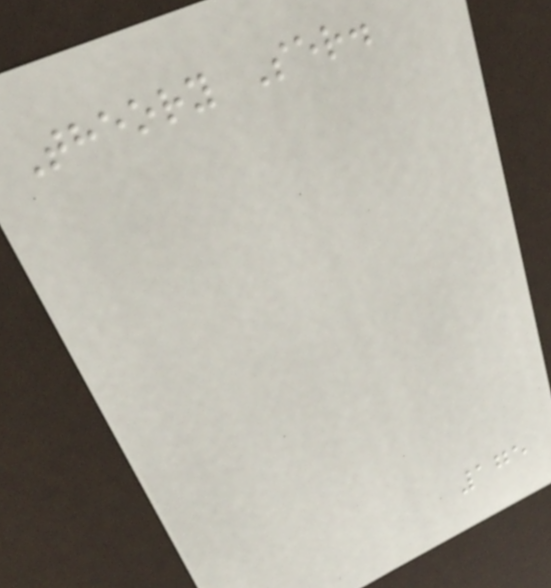Theory Ser.
175
